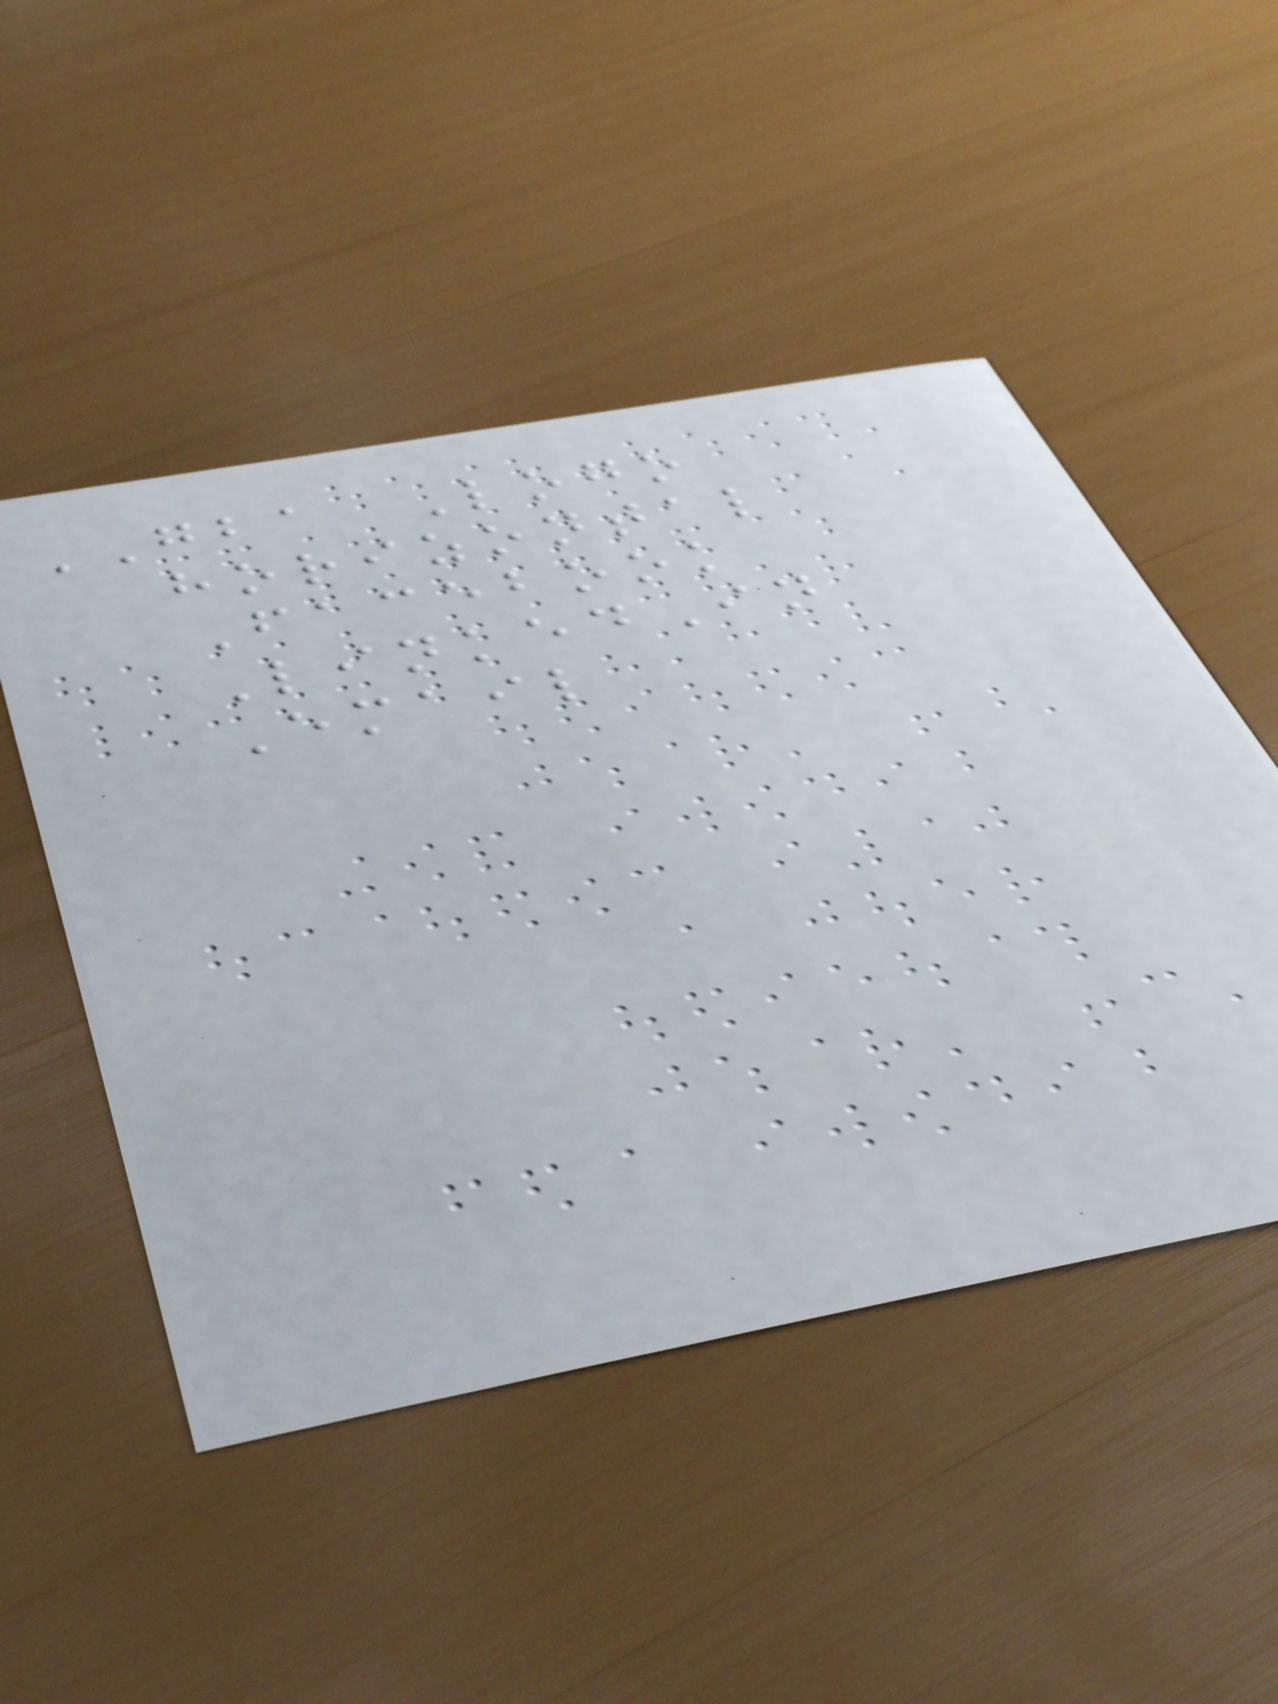GBA Logo
horizontal
Facebook
LinkedIn
Email
